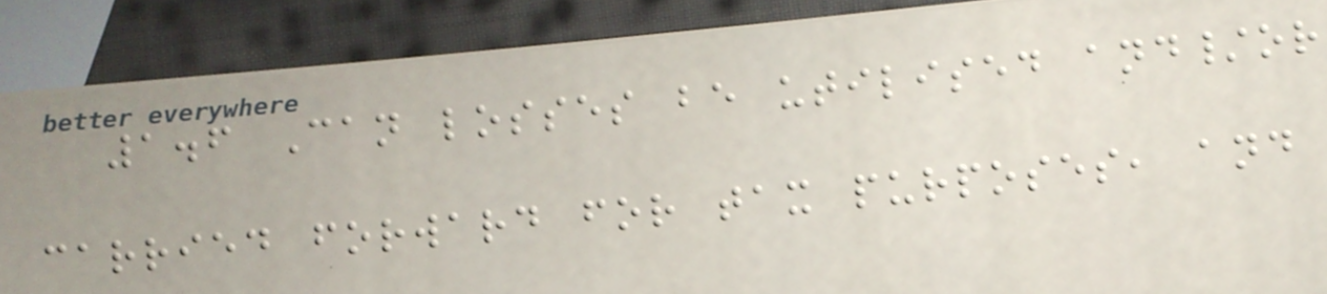1.6 Can losses be utilised and/or
carried forward for tax purposes, and
